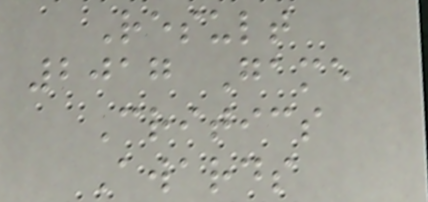Result
2017 Game
Critics
Awards
